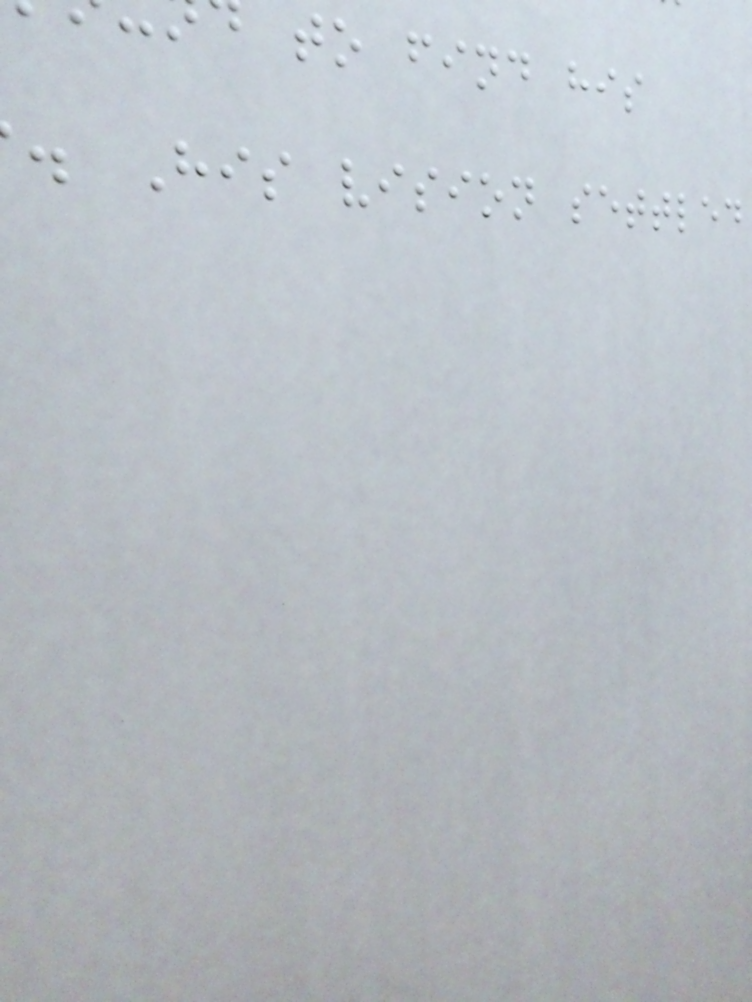to find his
. His vision settled
